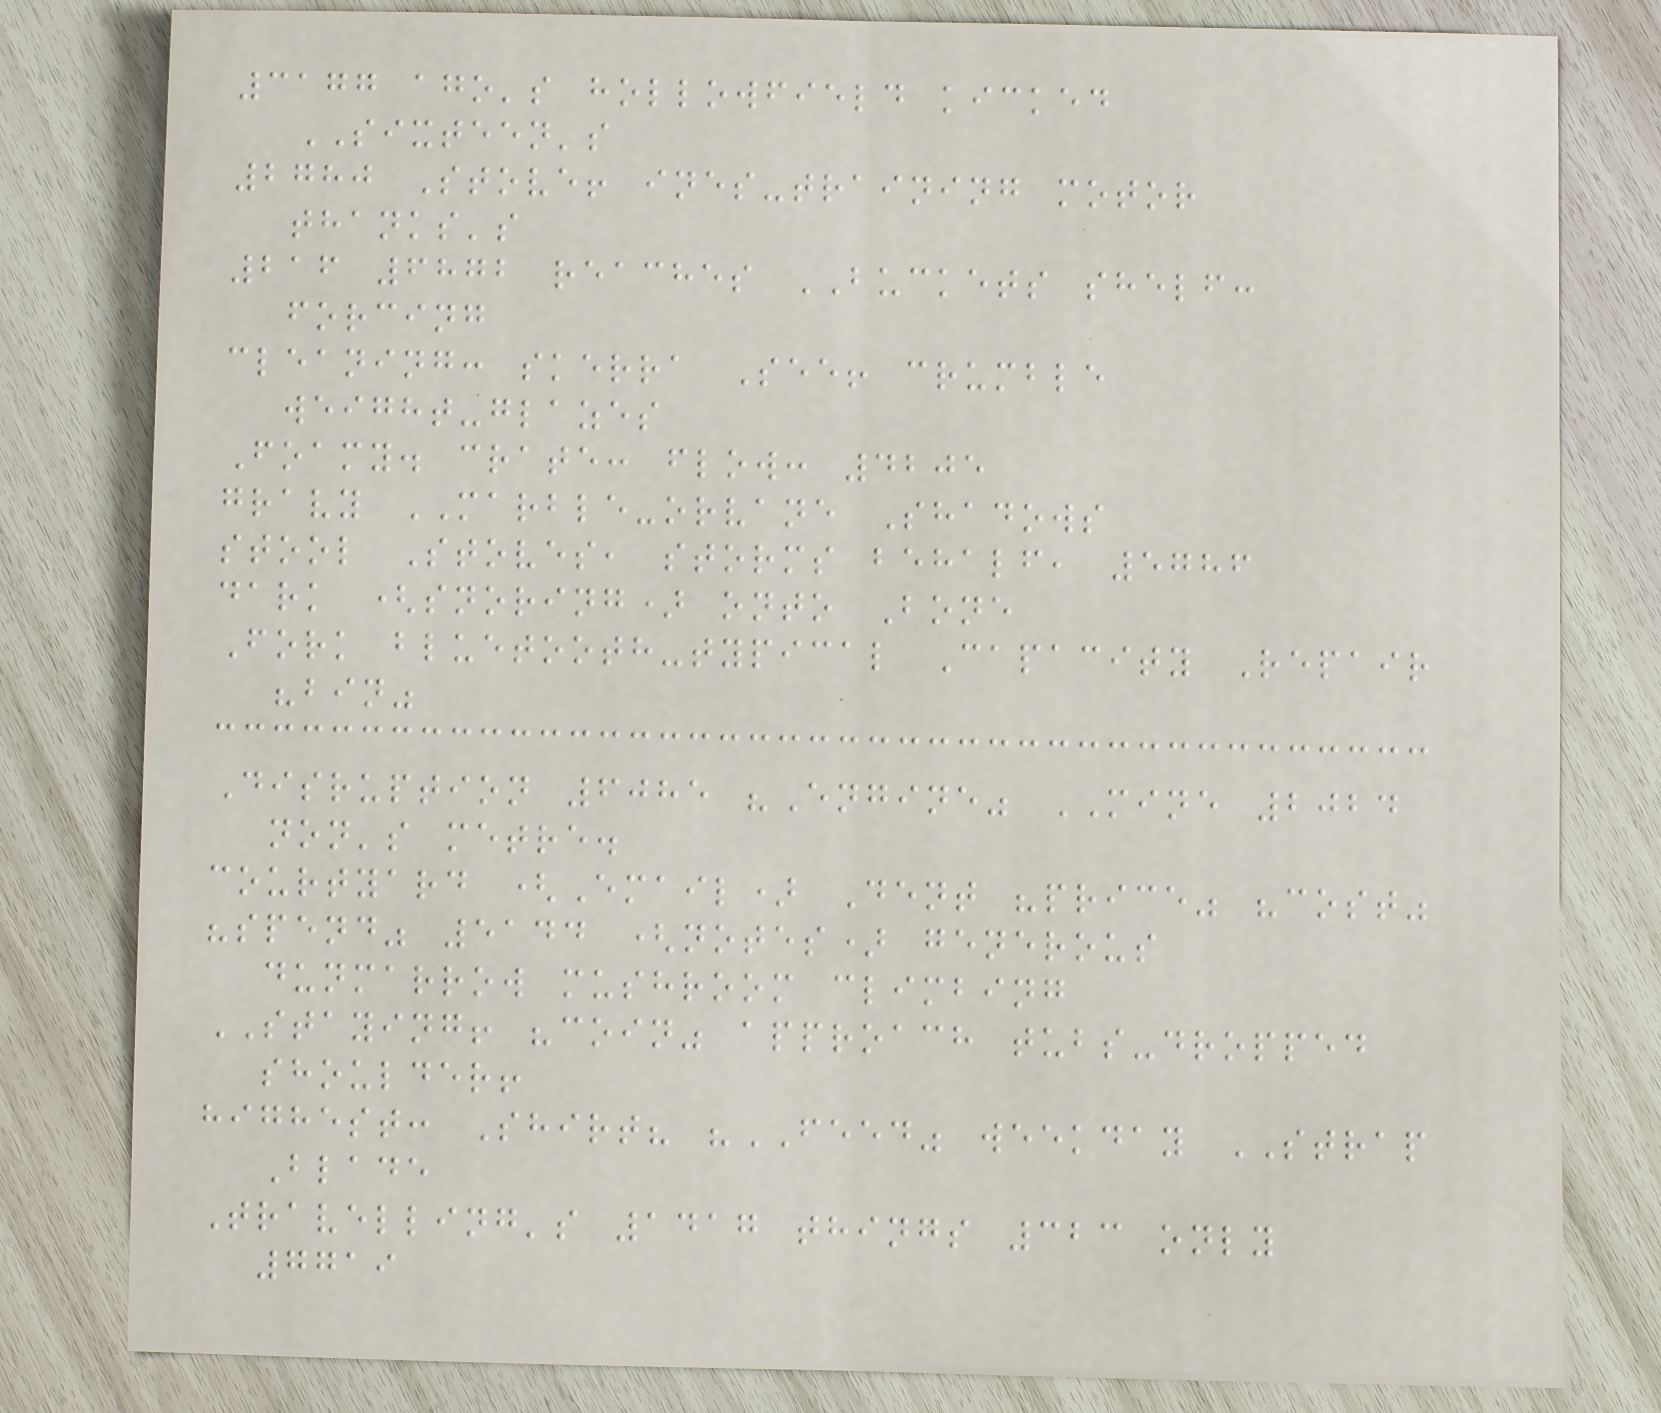3177 ago's hollowfield kicked
SIXTEEN's
2780 Stove! ines-training motor
thanks's
216 6872 reaches BUCKETS shelf:
forcing
cleaning: skerra See! crumble
weight-glazes
Foamy. crate: flow: 4205
gravy MARBLE-orvane Shadows
stool Stoves, storms behalf, 5786
dark (snoring) onto Bone
Fork bluetooth-typical Capacity Repair
"bin"
Disruption 6085 "Engine" MINE 2024
non's metre.
courtyard (Email) Dent "price" "cost"
"spend" 5144 (notes) generous
dunmarrow mushroom climbing
STAYING! "coin" approach tubs-dropped
shoulder!
highest: Shirt? "FEED" weekday STRAP
Blade
Travelling's 1417 things 323 only
7719
